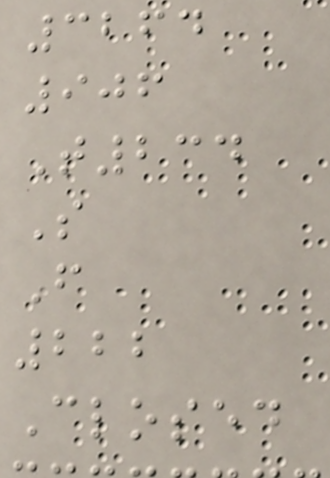3264
906
T234
S
F
222
Closed
